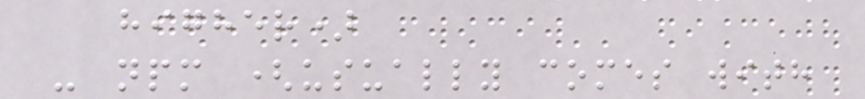higher)
- npm (usually comes with
